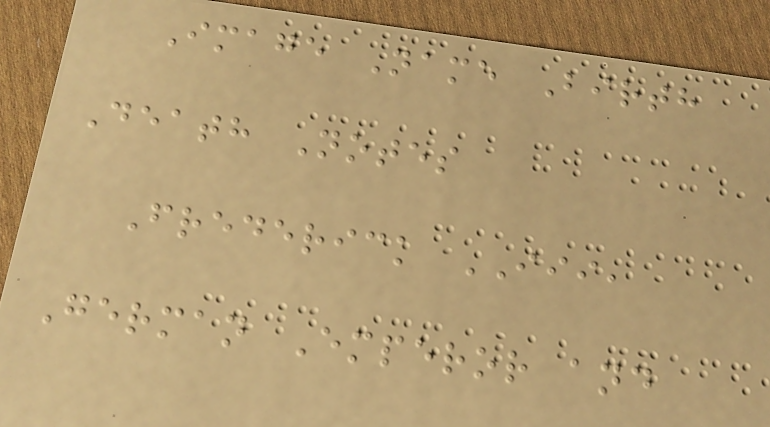Image Name Birth
Death Notes
Frederick III,
German Emperor and
